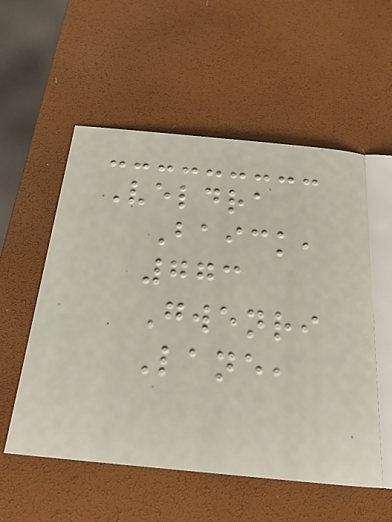Veldra
Baick,
773
Gwenri
Lane,
